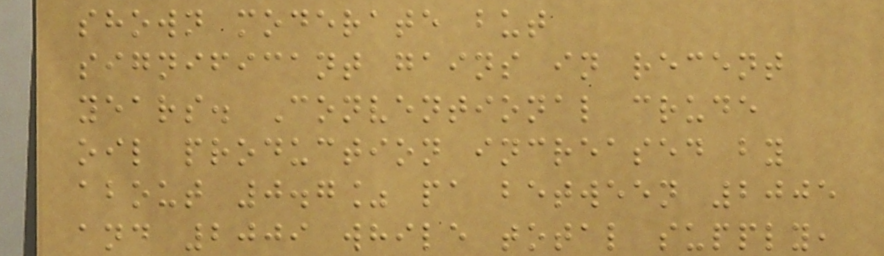shown moderate but
significant gains in recent
years. Conventional crude
oil production increased by
about 0.7% pa between 2005
and 2009 while total supply,
